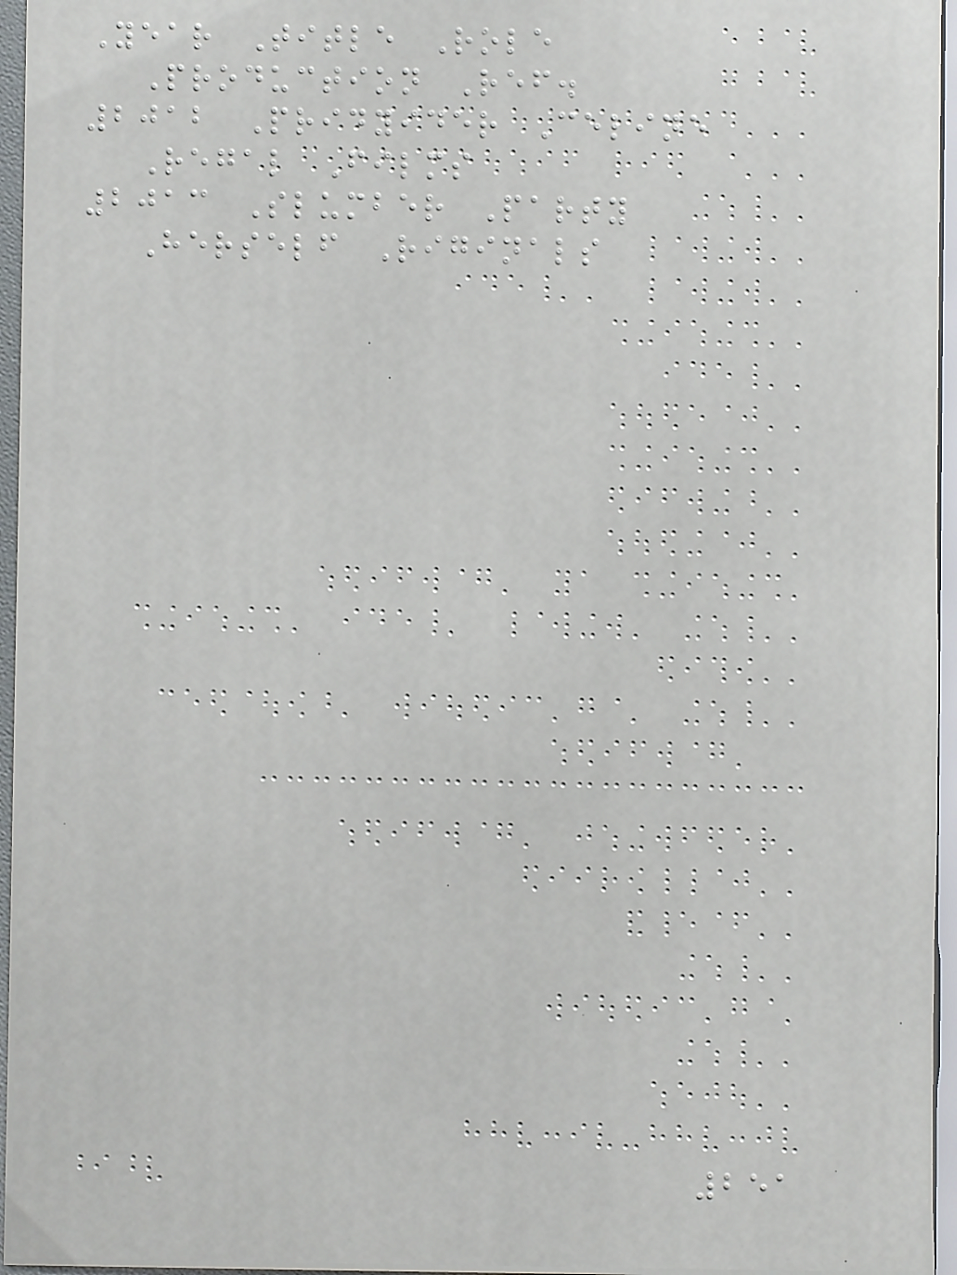Year Title Role
Production Ref.
2012 Pridyider Celine
Regal Films
2013 Slumber Party
Herself Riginals
251
